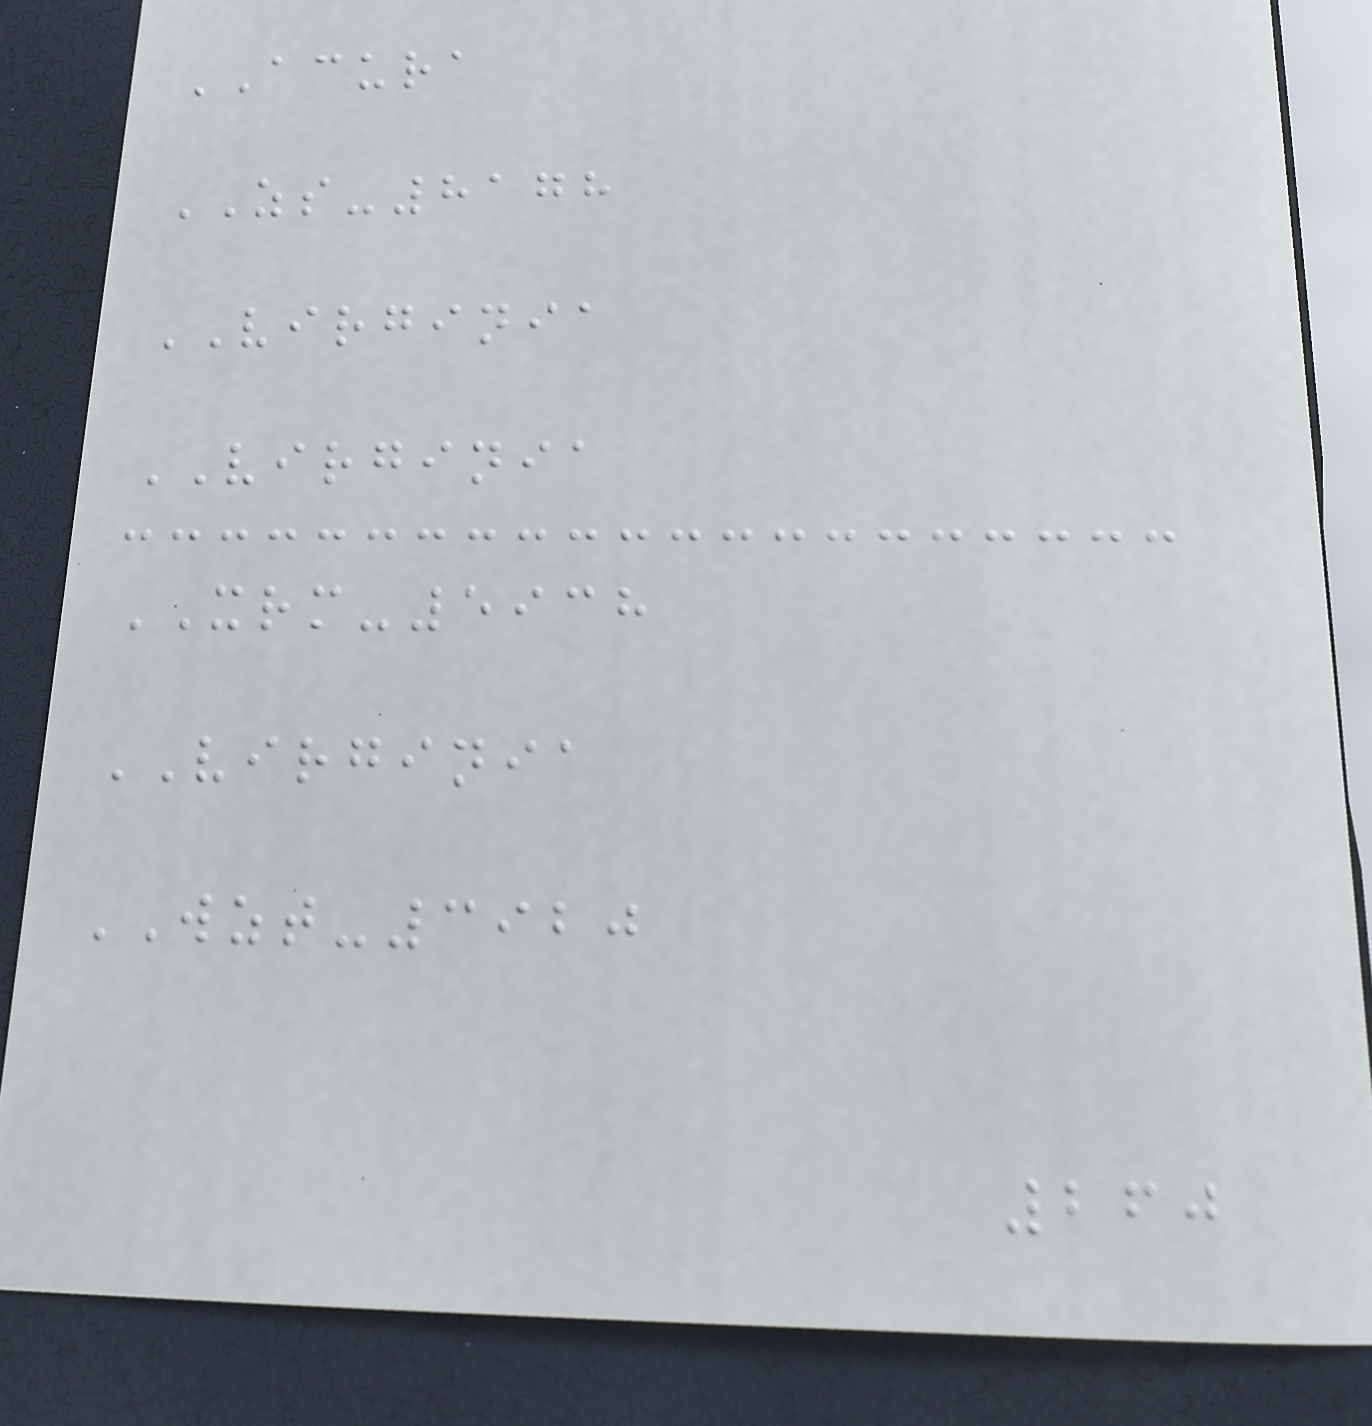ACURA
ZS-8178
VIRGINIA
VIRGINIA
XRM-5938
VIRGINIA
WZT-3920
260
